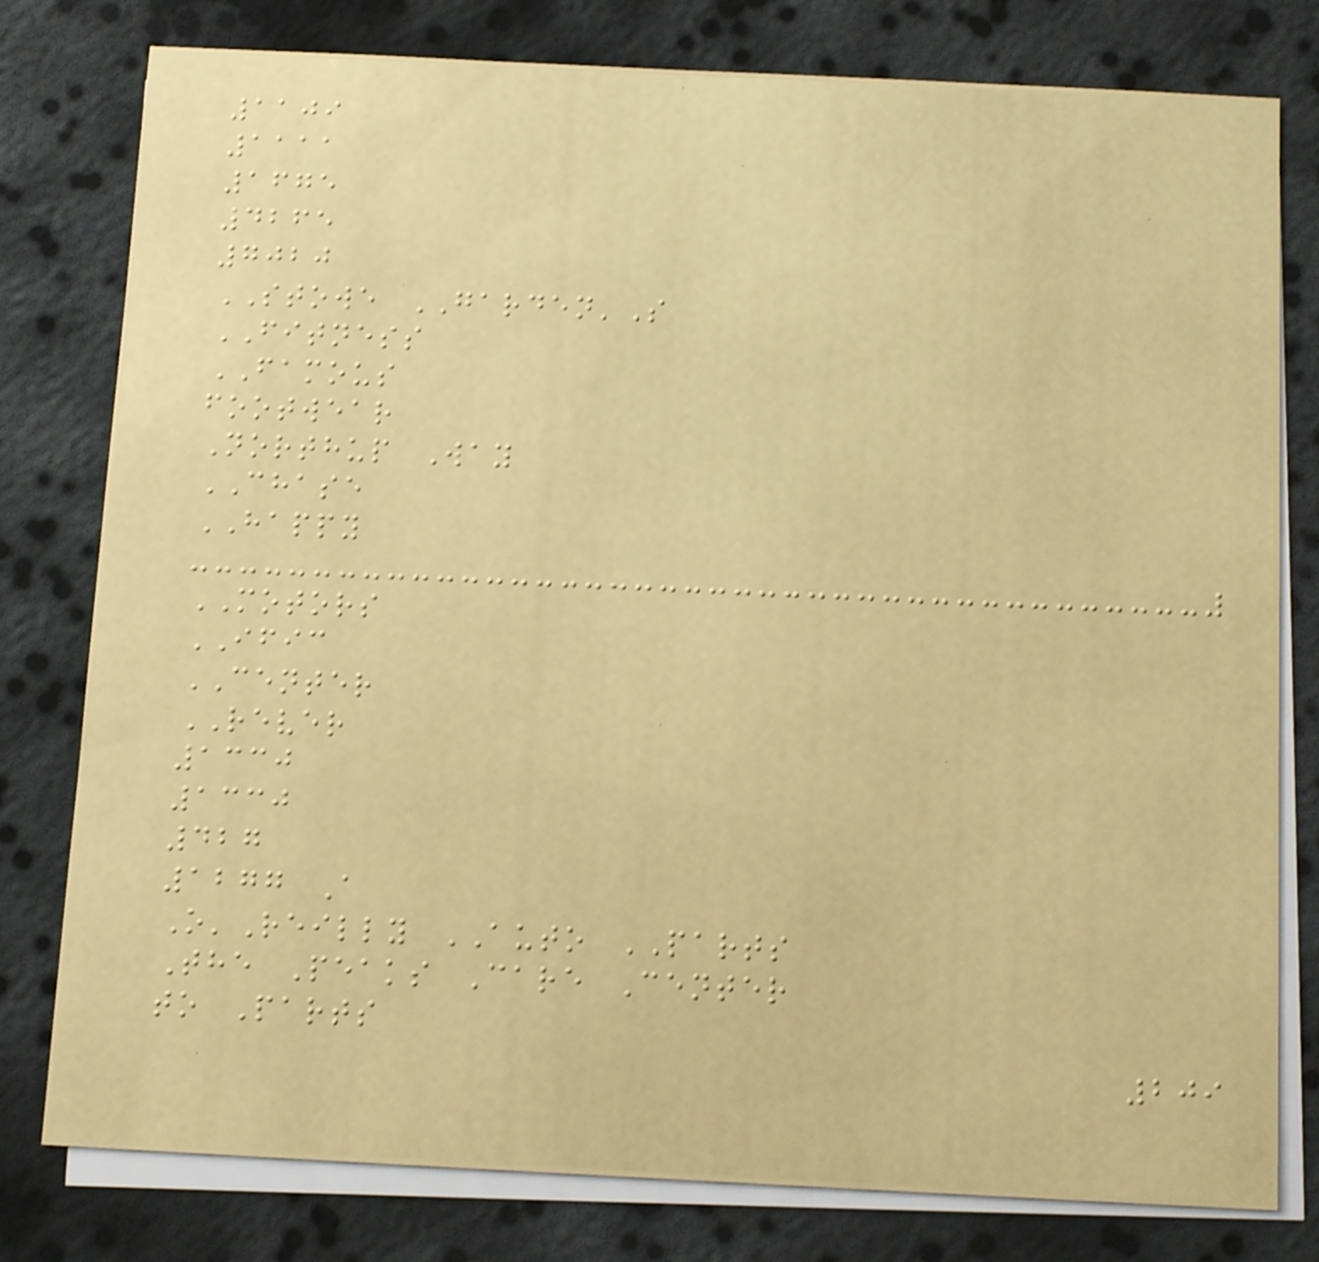1109
1111
1675
4265
7020
STOWE GARDEN'S
FITNESS
FAMOUS
footwear
Northup Way
CHASE
HAPPY
MOTORS
IFIC
CENTER
REVER
1330
1330
427
1277 A
O'Reilly AUTO PARTS
The Peaks Care Center
to Parts
209
